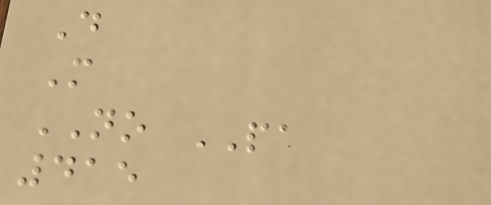D
M
NO PA
415
